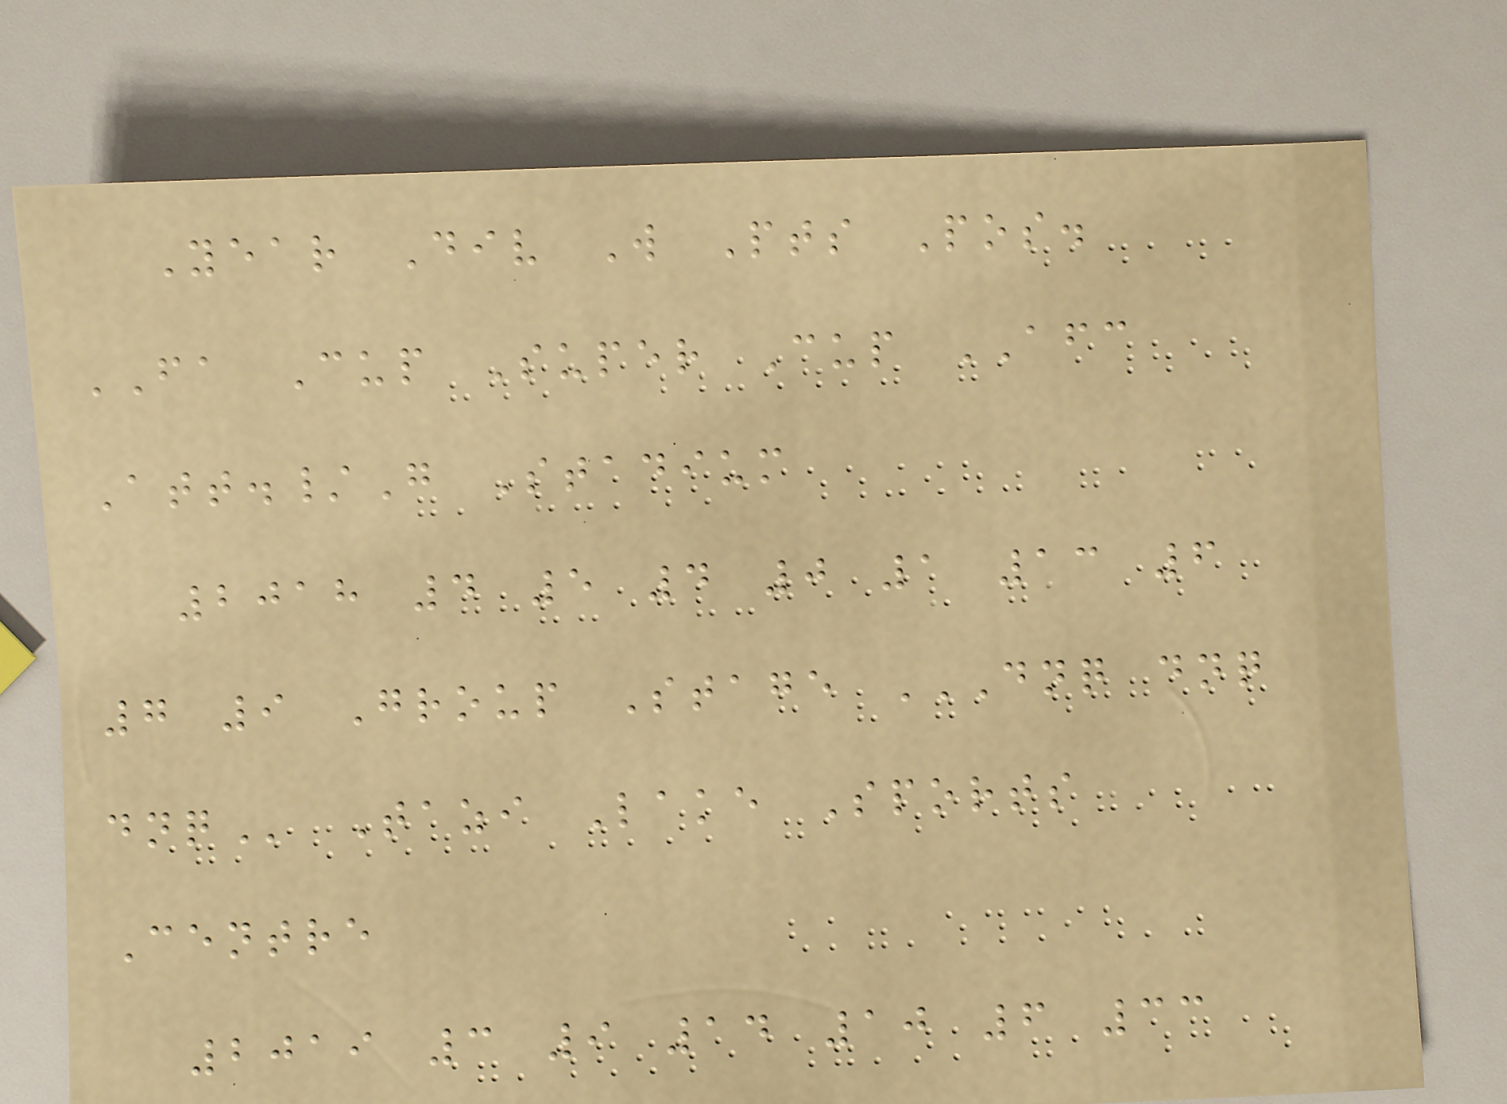Year Div W Pts Pos.
FA Cup Super Cup AFC
Att./G Stadium
2018 4 5 4 0 1 13 6
7 9 Group Stage DNQ DNQ
DNQ Tazi Lake Sports
Centre
2019 3 9 14 10 6 33
